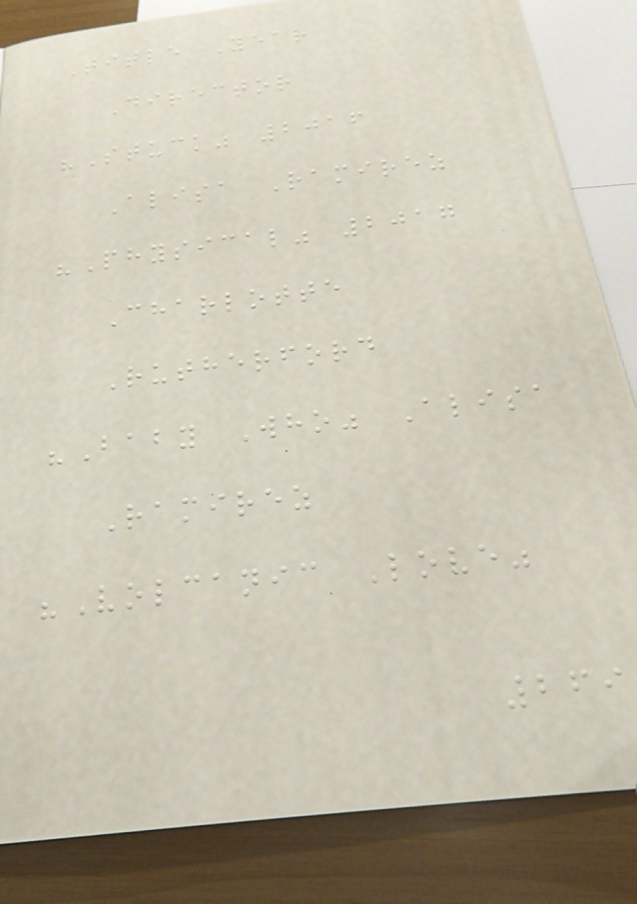Title Year
Director
"Stuck" 2016
Alisa Ramirez
"Physical" 2017
Charlotte
Rutherford
"Baby Who" Alisa
Ramirez
"Volcanic Love"
269
